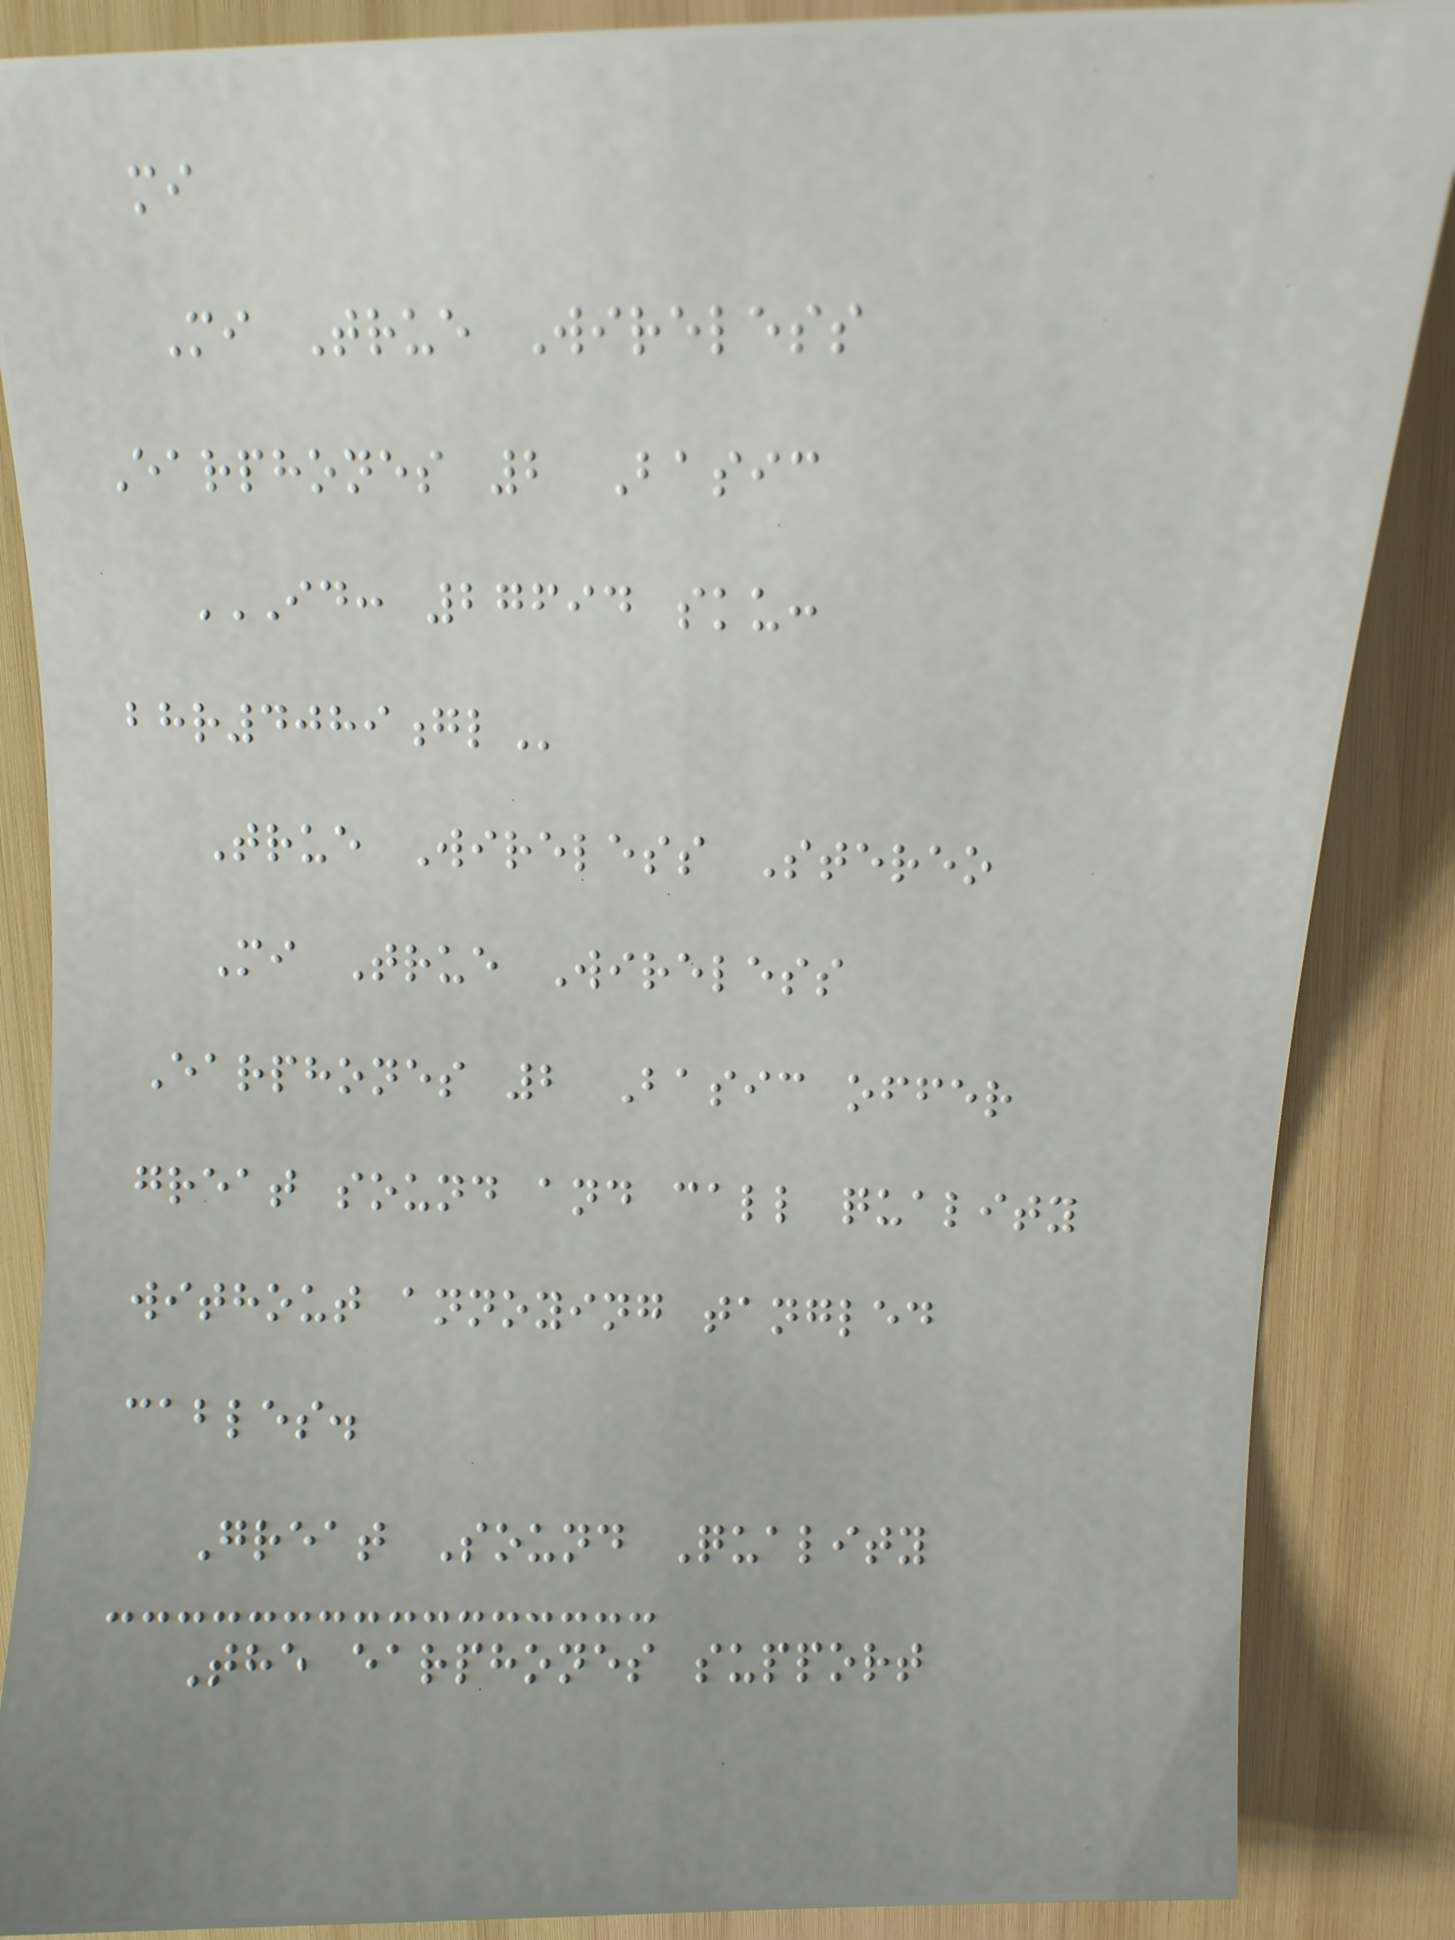mi
Mi True Wireless
Earphones 2 Basic
ID: 27694 SKU:
BHR4089GL
True Wireless Stereo
Mi True Wireless
Earphones 2 Basic offer
great sound and call quality
without annoying tangled
cables.
Great Sound Quality
The earphones support
